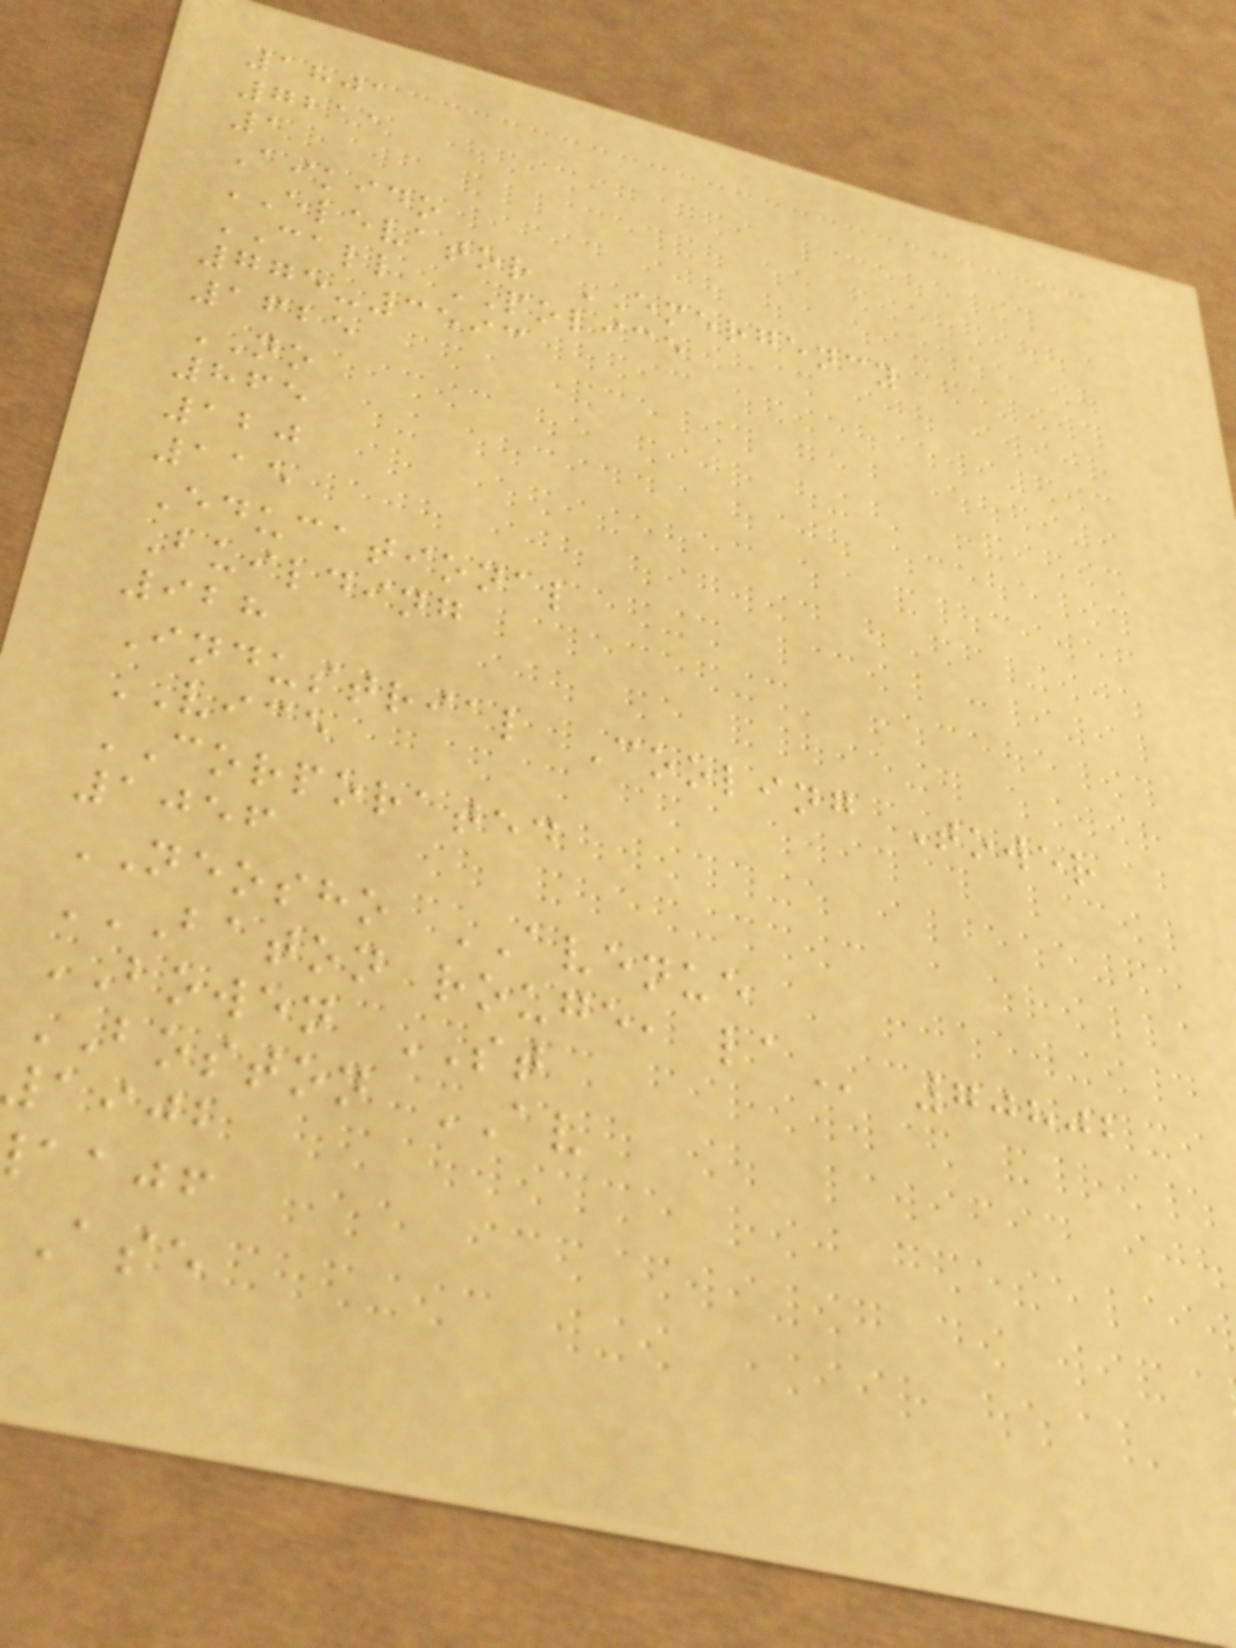1801
7211
1
Aikido
ELEVATOR EMERGENCY
CALL POLICE
775-3593
1625
NO
865
120
115
Educational
Building
928
Industrial Cooling Tower
VICE
CORPORATED
1056
NEOSHO AVENUE
BATON ROUGE, LA 70802
BOWEN ST
BOSTON AV
aijb
aajf
